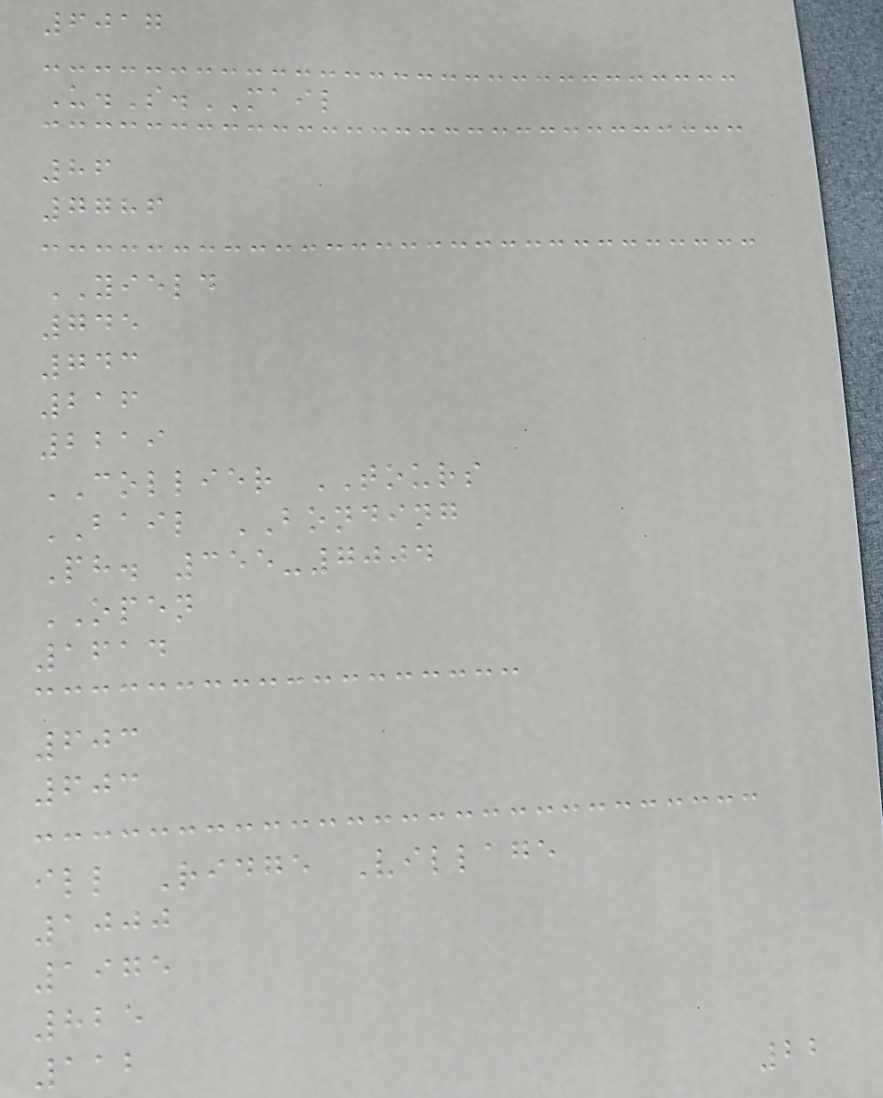6017
U.S.MAIL
86
7786
YIELD
745
743
216
2219
COLLIER TOURS
BAIL BONDING
Ph. 355-7004
OPEN
1614
603
603
ill Ridge Village
1000
1975
825
112
22
